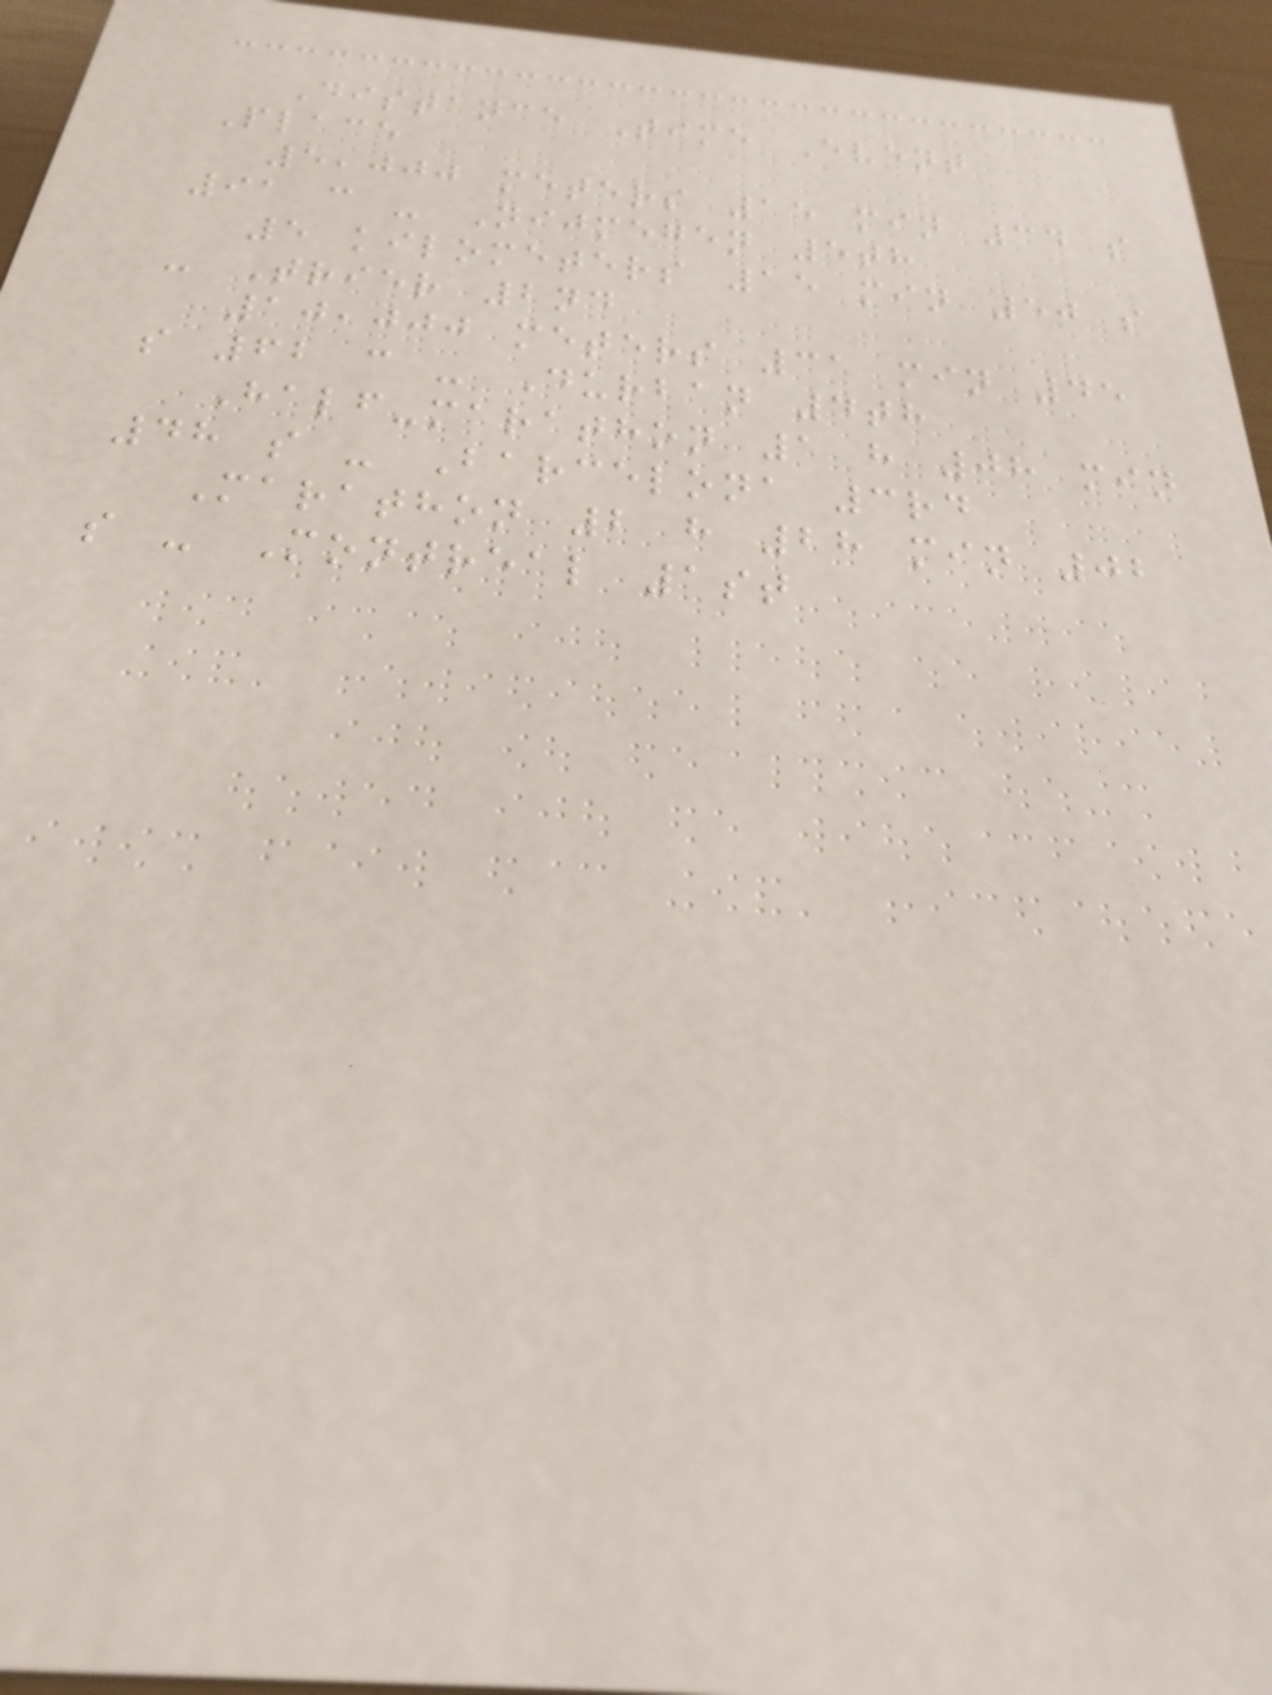Distance Time Event
Place
5,000 meters 15 min 34 s
91 c - Nijmegen 5th
5 kilometers 15 min 50 s
- Trier 2nd
10,000 meters 31 min 45
s 62 c - Durban 4th
Half-marathon 1 h 08 min
48 s - Barcelona 3rd
Marathon 2 h 28 min 02
s - Montreal 1st
